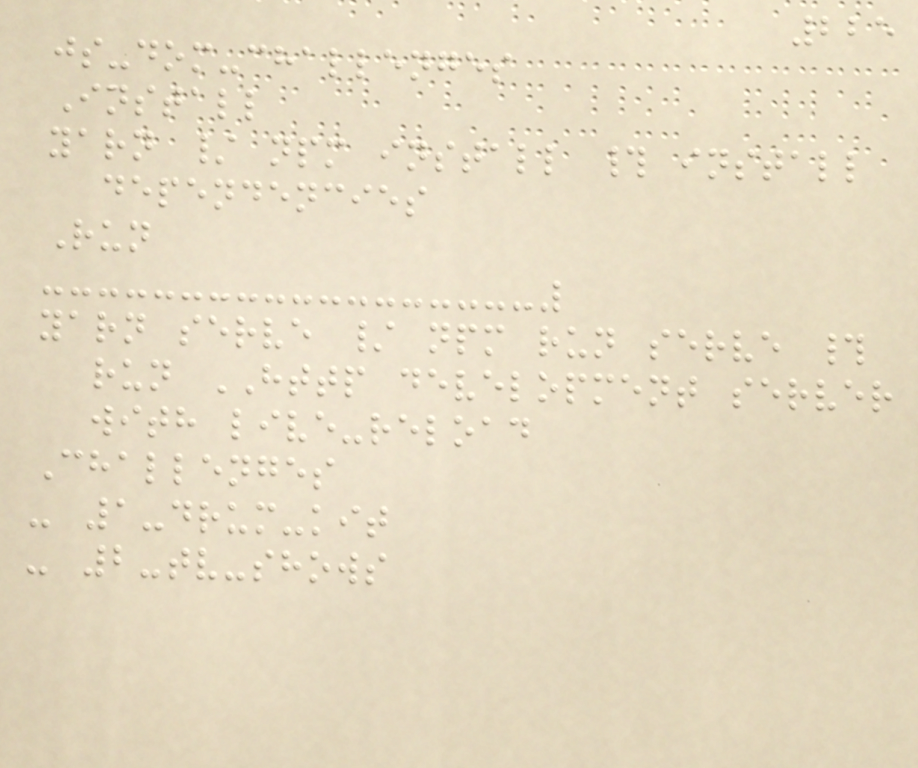225
js-dom-challenges
Install
yarn / npm install # install
dependencies
Run
yarn serve / npm run serve #
run HTTP development server
with live-reload
Challenges
- 1-drum-kit
- 2-tv-shows
